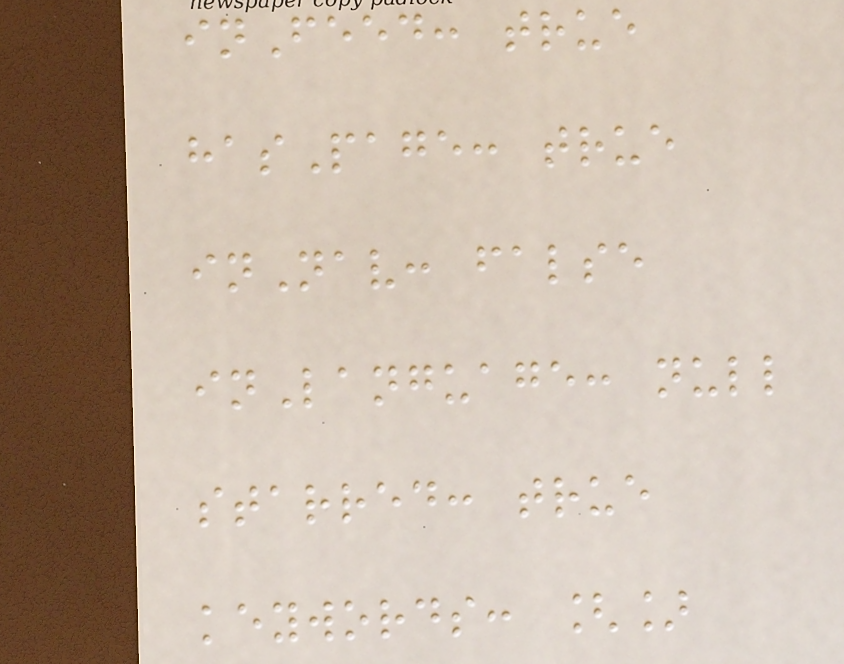inFeed: true
hasPage: true
inNav: false
inLanguage: null
starred: true
keywords: []
